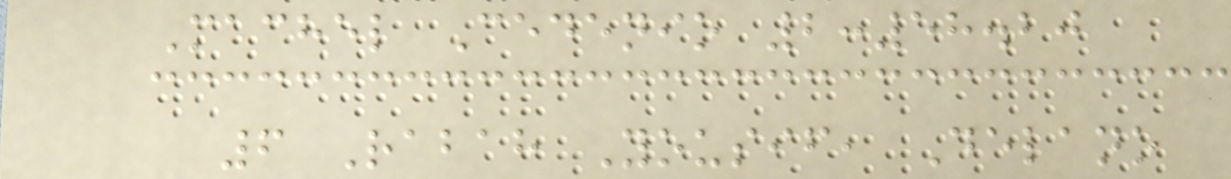Machel Cedenio 2:58.20
6 Rabah Yousif, Delano
